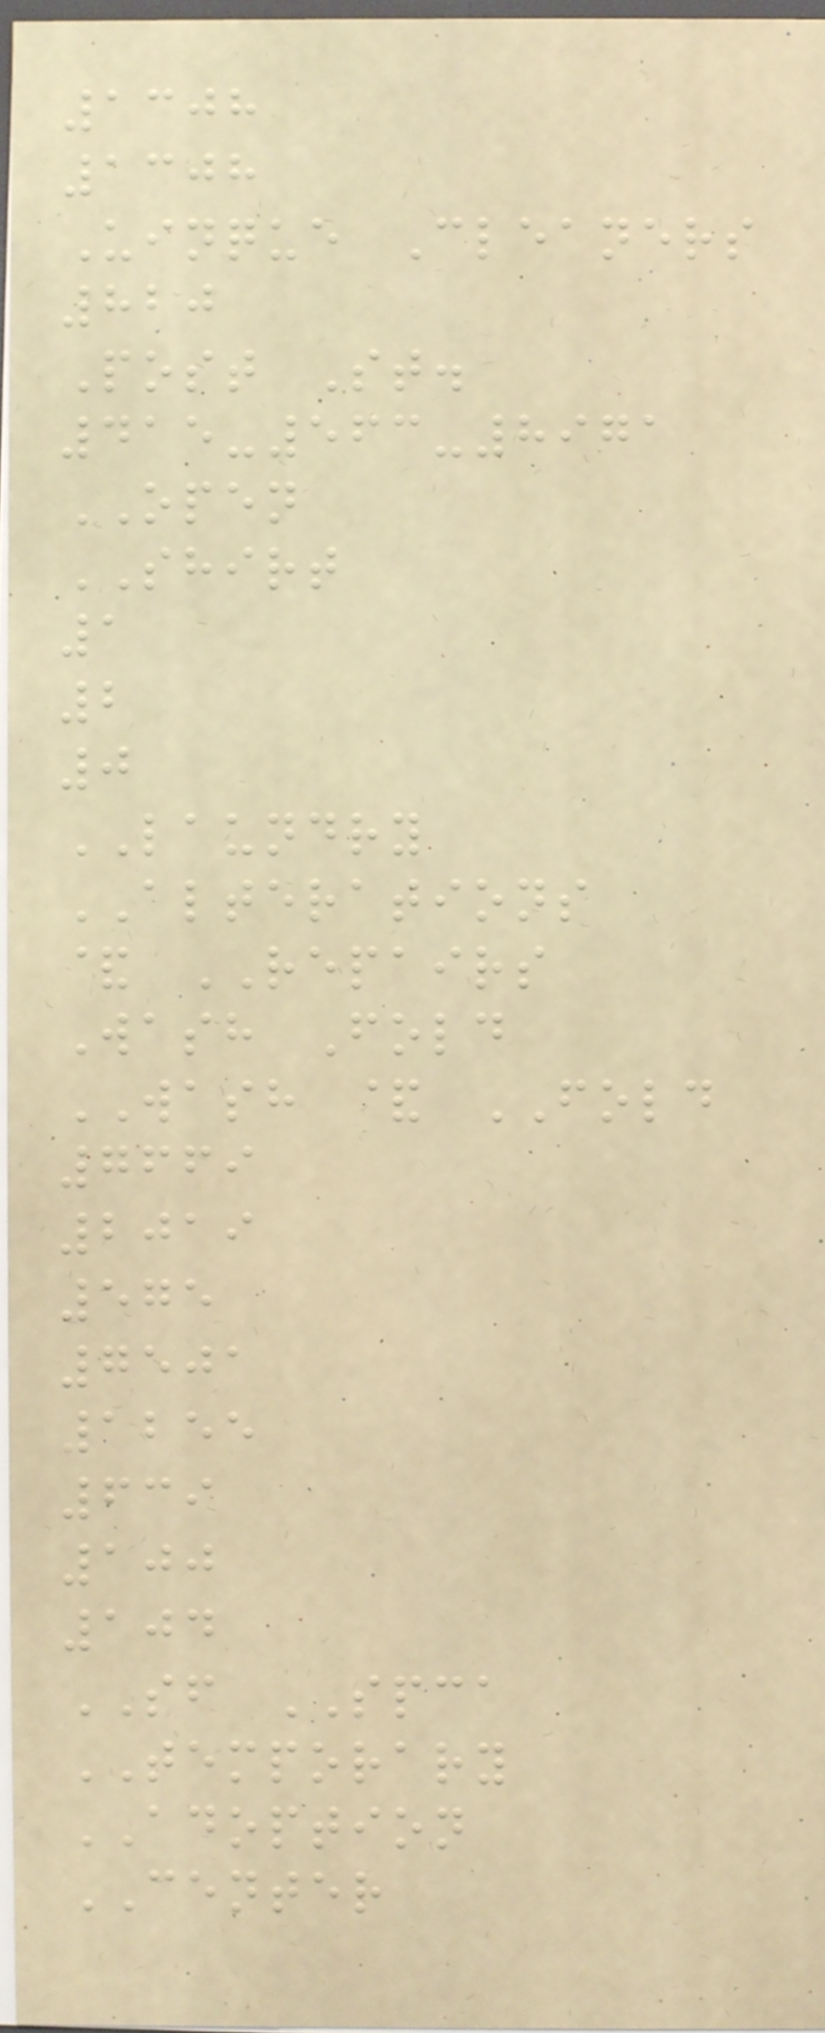1308
1308
Uinque Cleaners
820
Post St.
415-563-8971
OPEN
SHIRT
1
2
0
LAUNDRY
ALTERATIONS
& REPAIRS
Wash Fold
WASH & FOLD
7669
2019
575
7501
1255
639
100
104
SF SPCA
TEMPORARY
ADOPTION
CENTER
